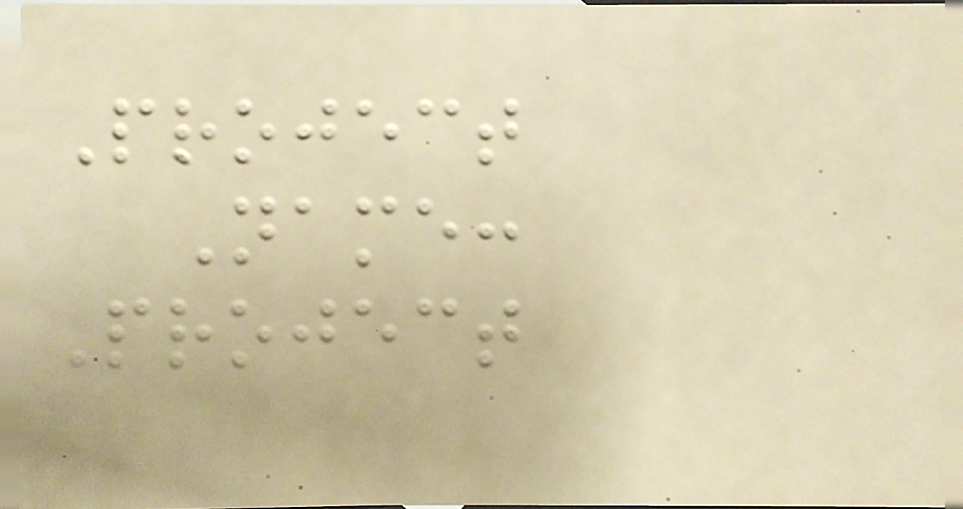Project
Name:
Project
